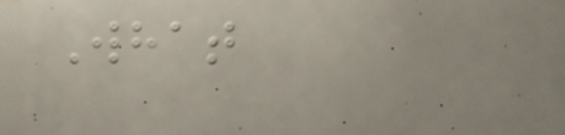What
